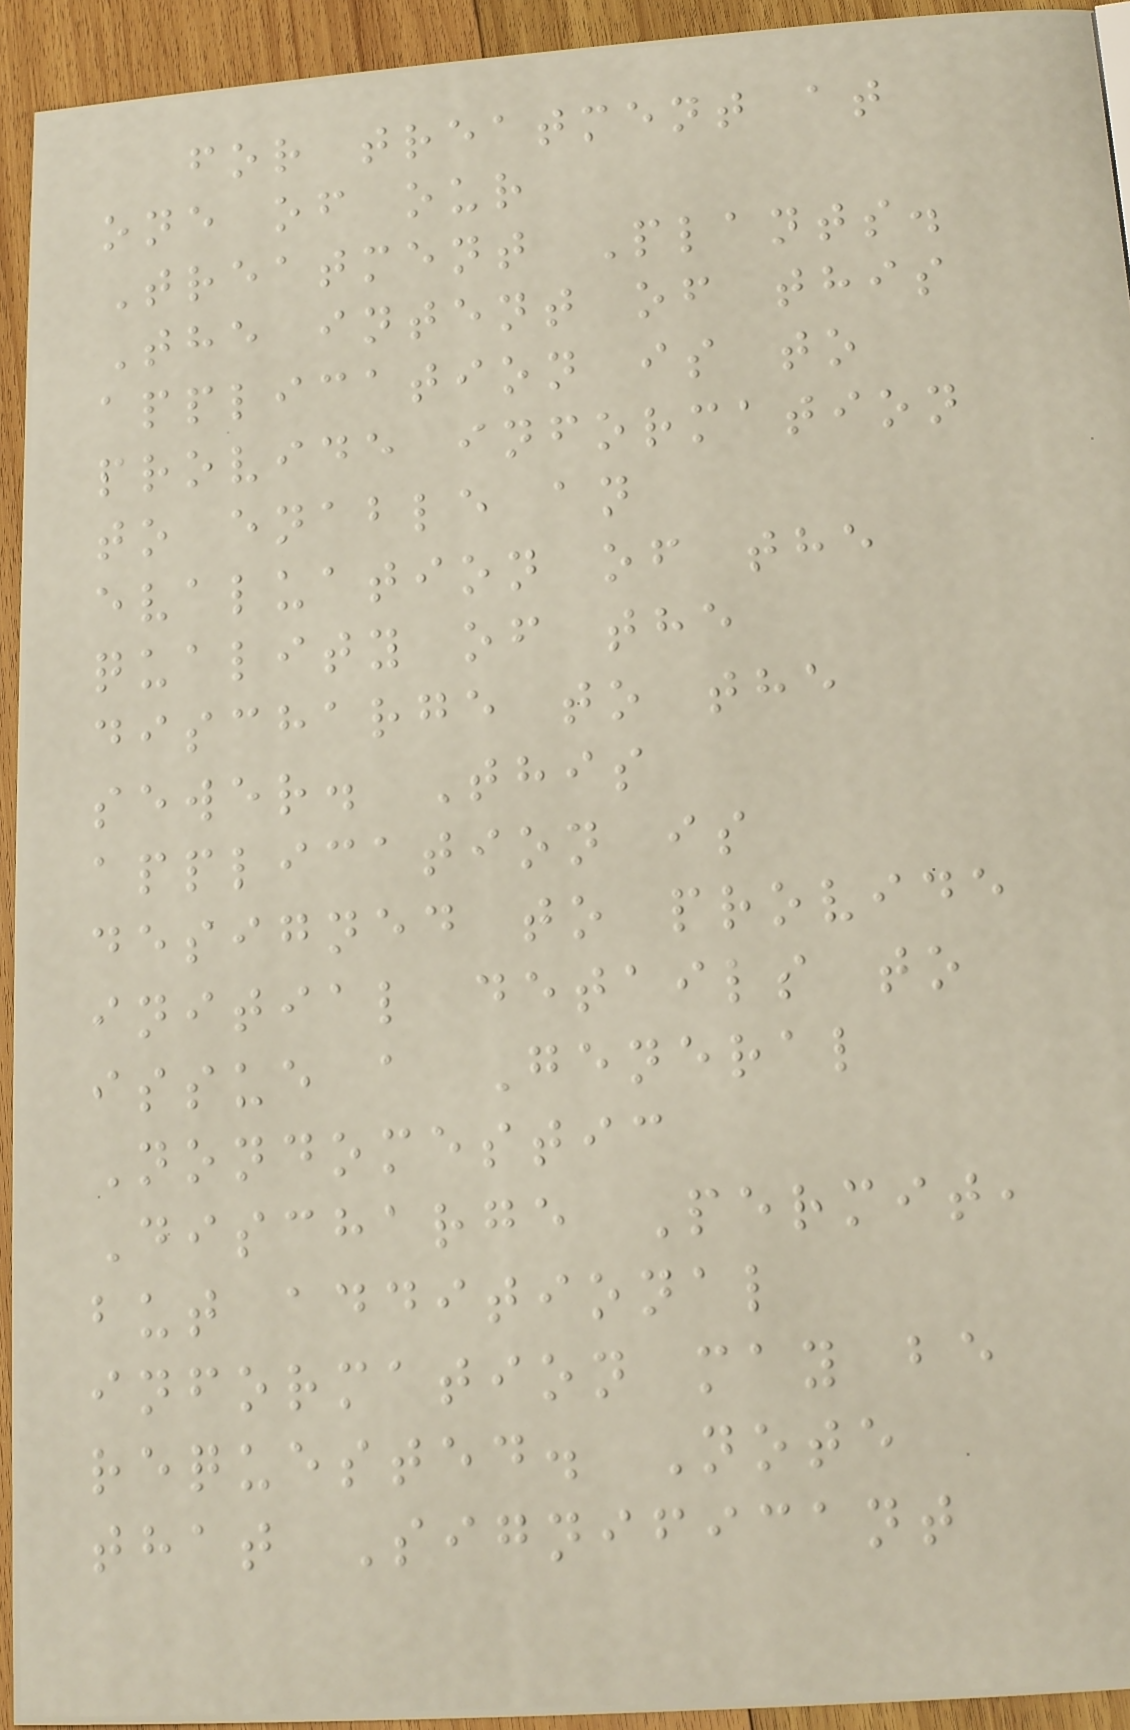for treatment at
one of our
Treatment Plants.
The intent of this
application is to
provide information
to enable an
evaluation of the
quality of the
discharge to the
sewer. This
application is
designed to provide
initial details to
issue a General
Nondomestic
Discharge Permit,
but additional
information may be
requested. Note
that Significant
